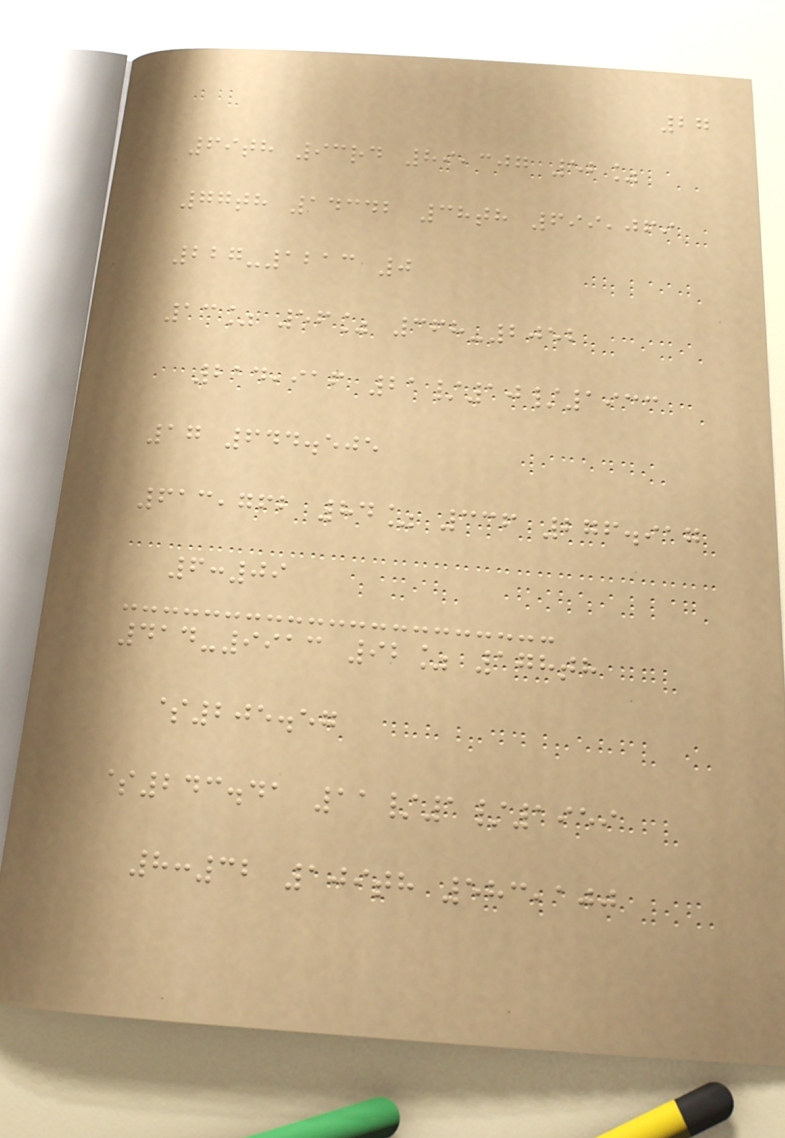27
69th 93rd 89,307 52%
77th 14342 38th 699,069
227-1213 0
13% 56% 368-2052
214,916 21/10/1933
17 644.505
613,762 84% 336 276.917
6:09
414-9913 92% 178th
$205.57
$243.41 11/1/1959
8:32 109th 583,100
